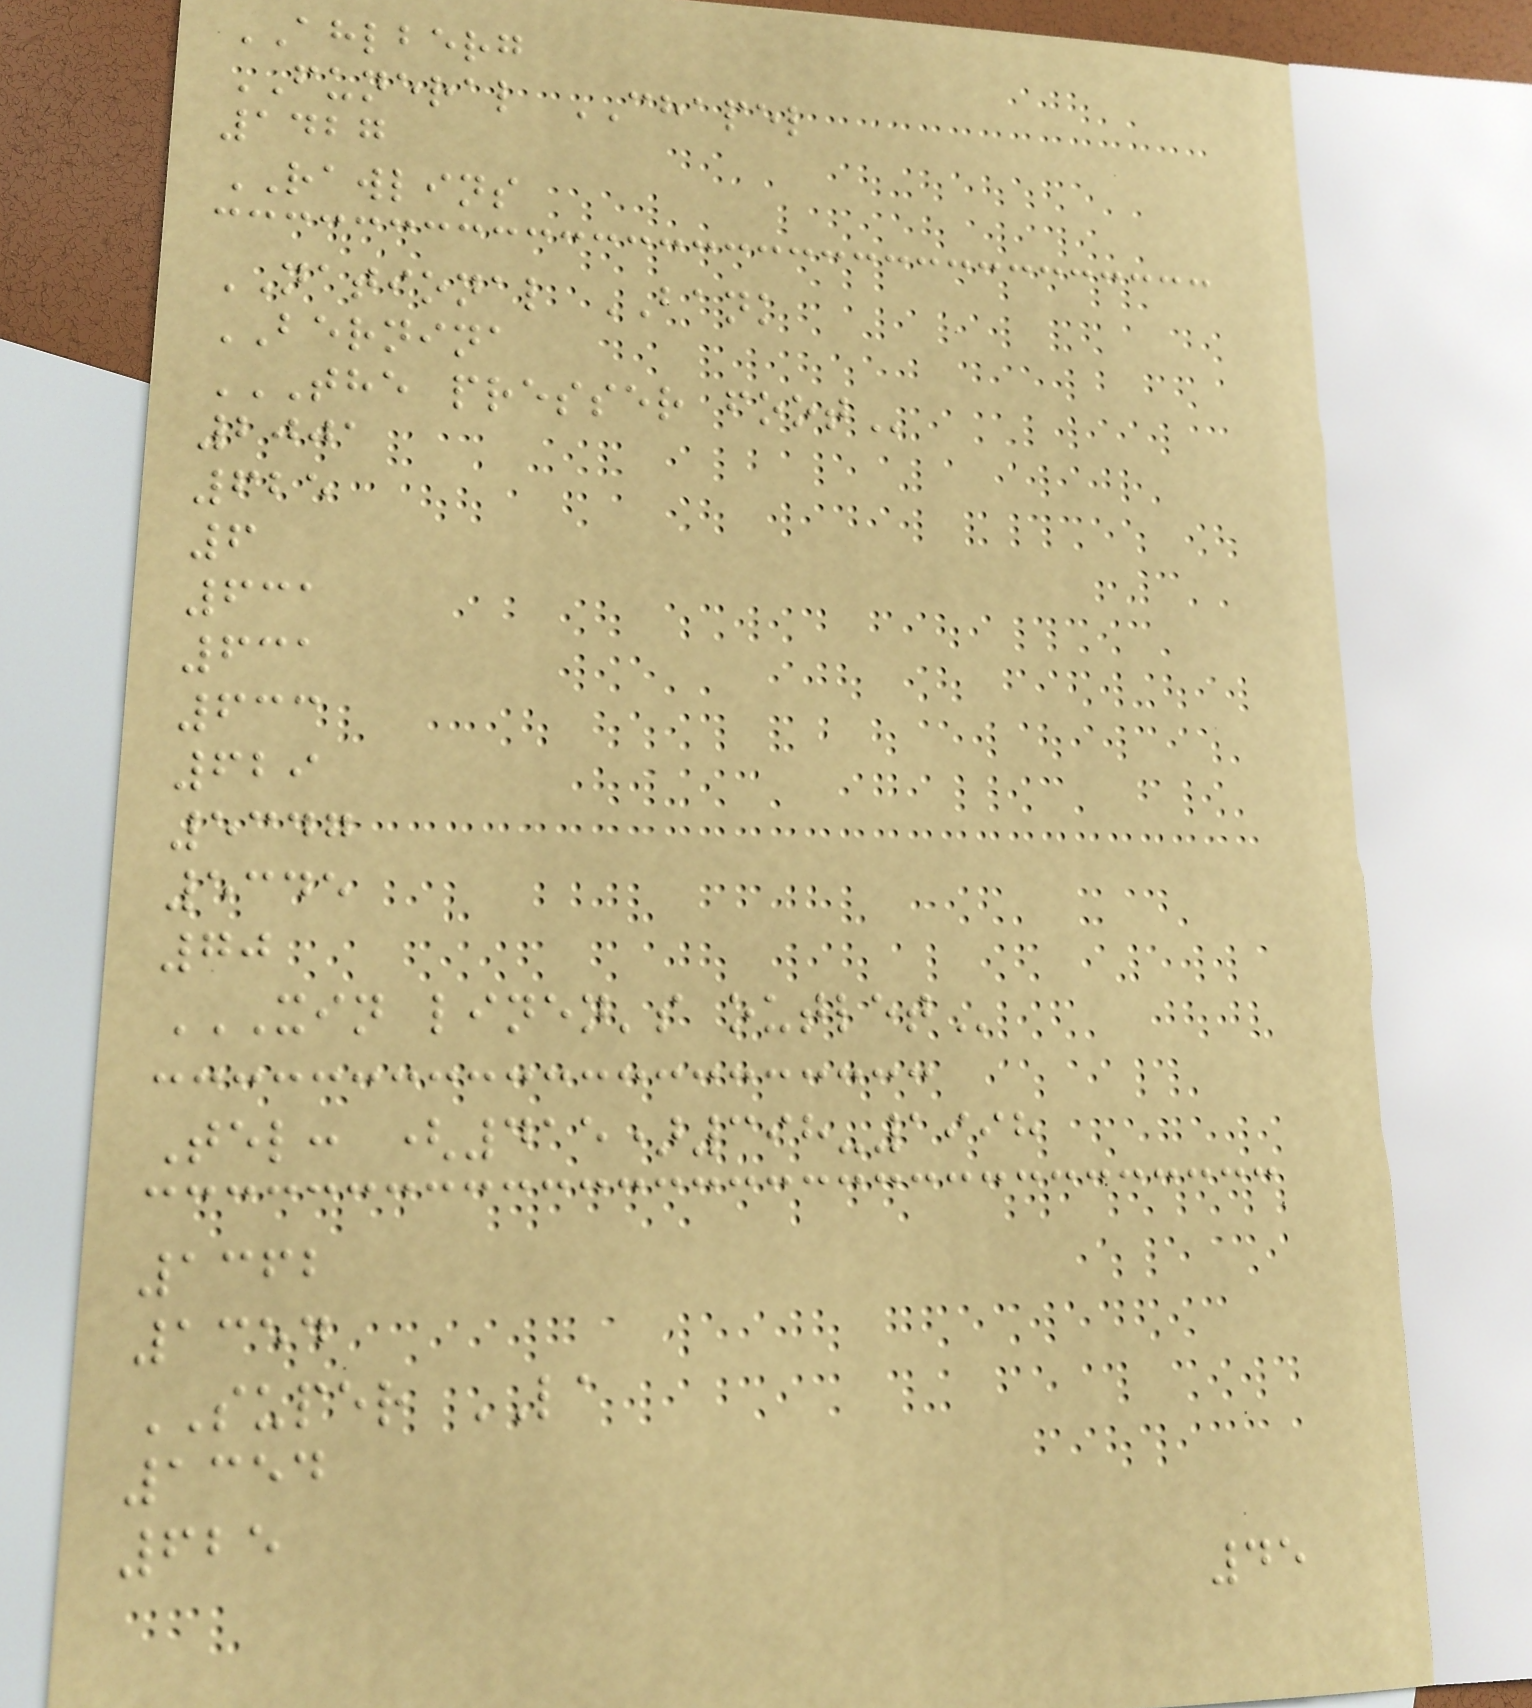AHLBERG
FUNERAL CHAPEL
1427
RAWLINS
NATIONAL BANK
BERNINA
THE PRESSER FOOT
2001
625
6
631
631
633
629
5347
5345
70
XIN LINEN'S OUTLET
Tel: (415)398-1998
1362
1354
SUPER LA
1354
625
45
